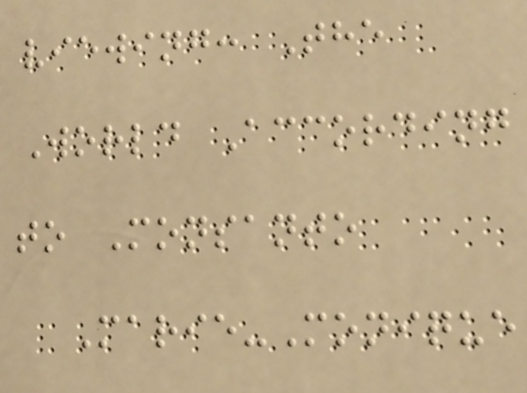viewing: The
World According
to Monsanto
Marie-Monique
